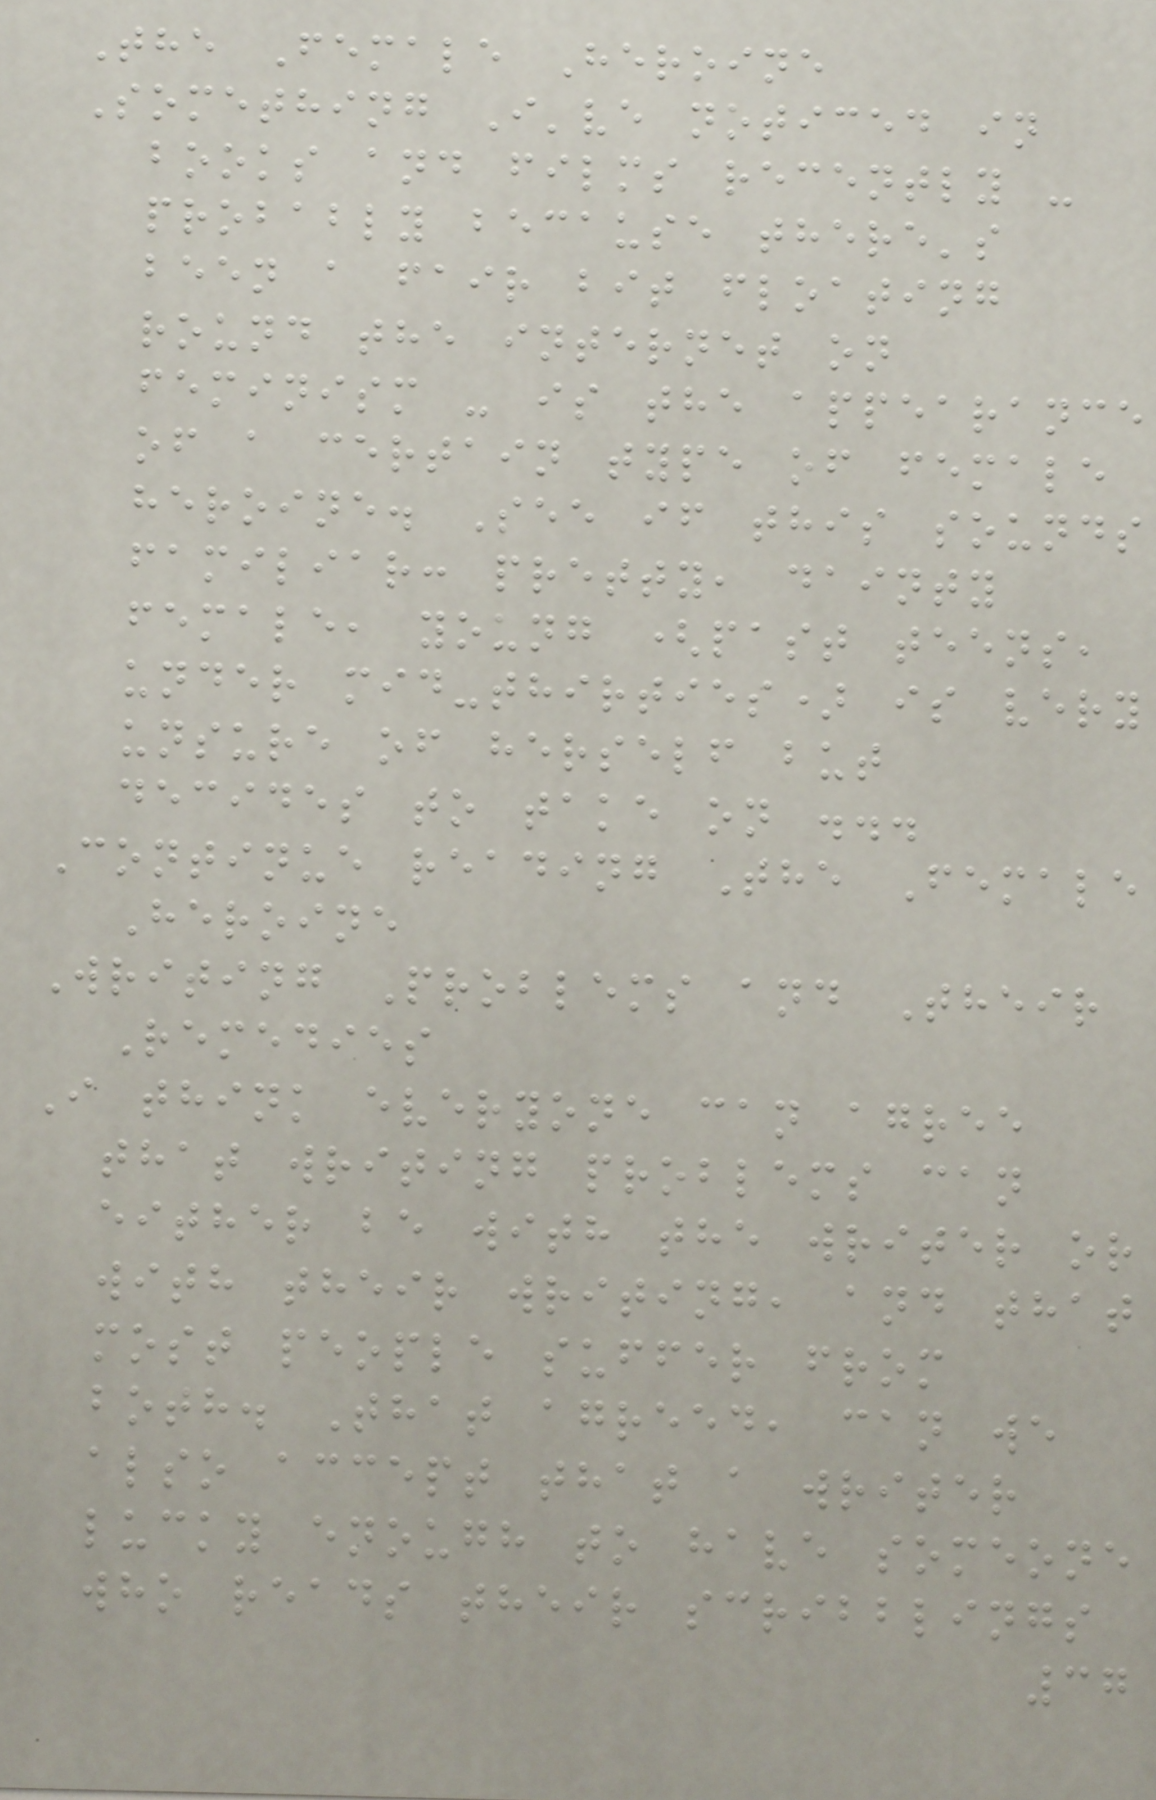The Female Heroine
Something I've noticed in
books and films recently -
probably because there's
been a fair bit floating
round the internet on
feminism - is the appearance
of a certain type of female
heroine. See if this sounds
familiar: pretty, dainty
female, young (past teens,
under mid-thirties) is very
unsure of herself but
decides to take on ...
Continue reading The Female
Heroine
Writing Problems and Their
Remedies
I think everyone can agree
that writing problems can
either be with the writer or
with their writing, and that
most people suffer from
both. That agreed, can we
also accept that a writer
lucky enough to have someone
who reads their scribblings
37
